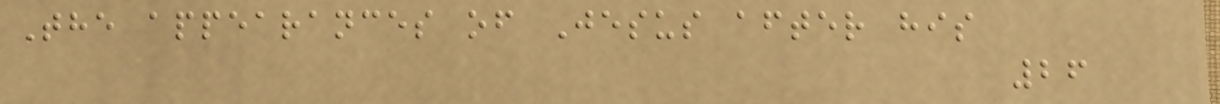The appearances of Jesus after his
26
